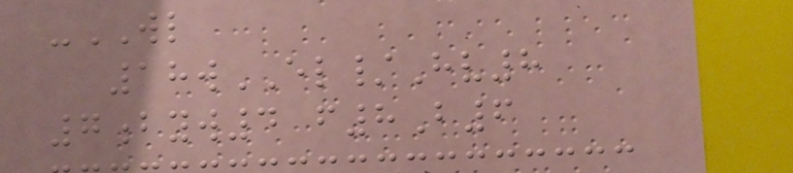-WL
18wEL/Hv8
7byw4 f8B6
